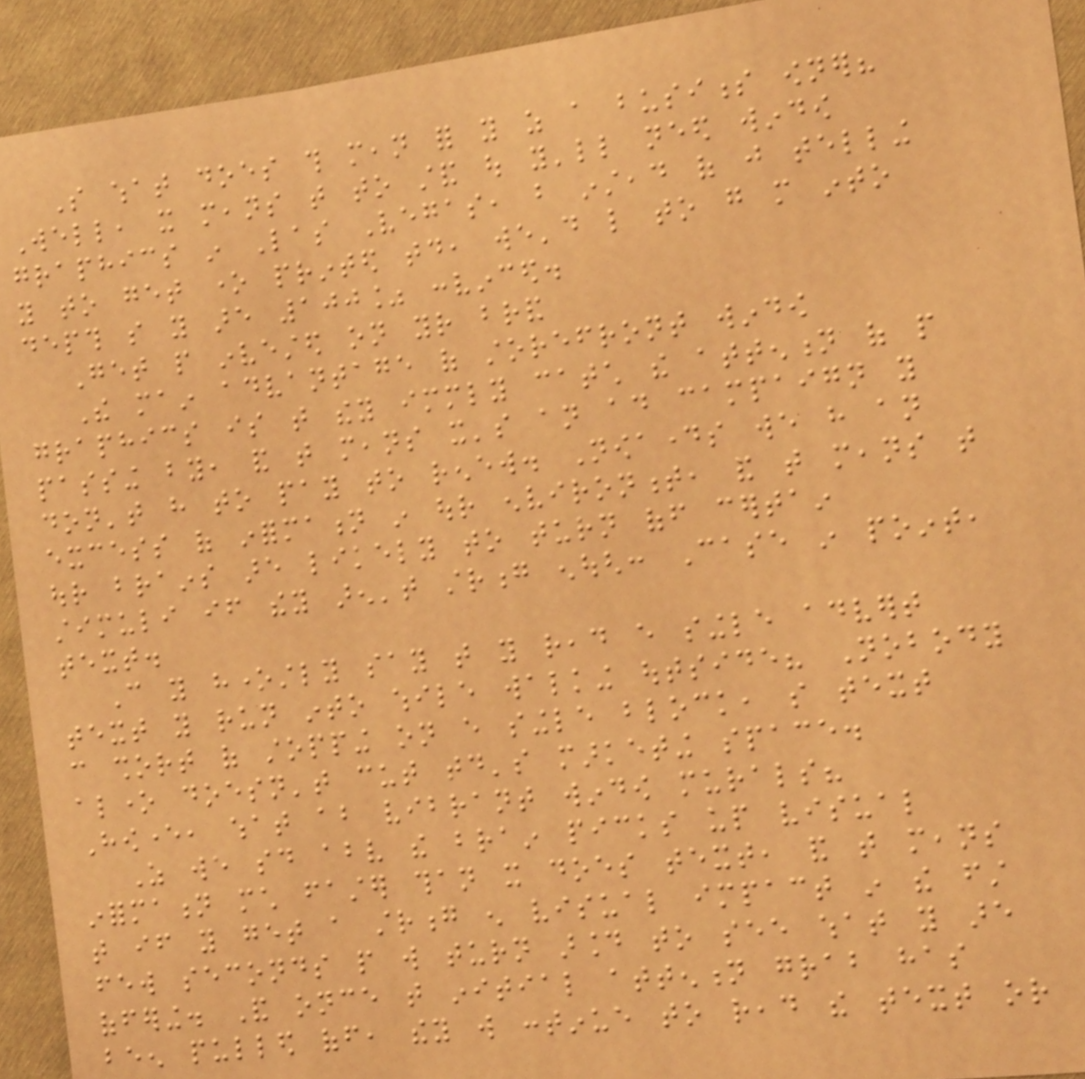So what does this mean for you as a business owner?
Well, it means that to stand out you'll need window
graphics in Las Vegas, but instead of just telling
you to get one printed today, we'd like to go more into
depth so you are 100% convinced.
Get people invested on your brand
The main advantage of storefront window
graphics is that they immediately catch the attention of people
passing by, and that means it's an ad campaign you
don't have to pay to renew. Nowadays we have an
excess of information in our environment, and that means that
our brains are likely to turn off certain
stimuli if they aren't strong enough: Case in point,
text.
Can you honestly say that you read every single advert
text you run into while walking outside? Nobody
can short of stopping on every single block, so text
alone doesn't cut today's marketing space.
However, what about vibrant window murals?
As we said above the brain picks up visual
information much faster than it does text, and that means
that if you get a strong enough visual impact in the first
few seconds people will turn around to see what you are
offering. And once that initial attention grab has
been pulled off, they will continue to read the text or
